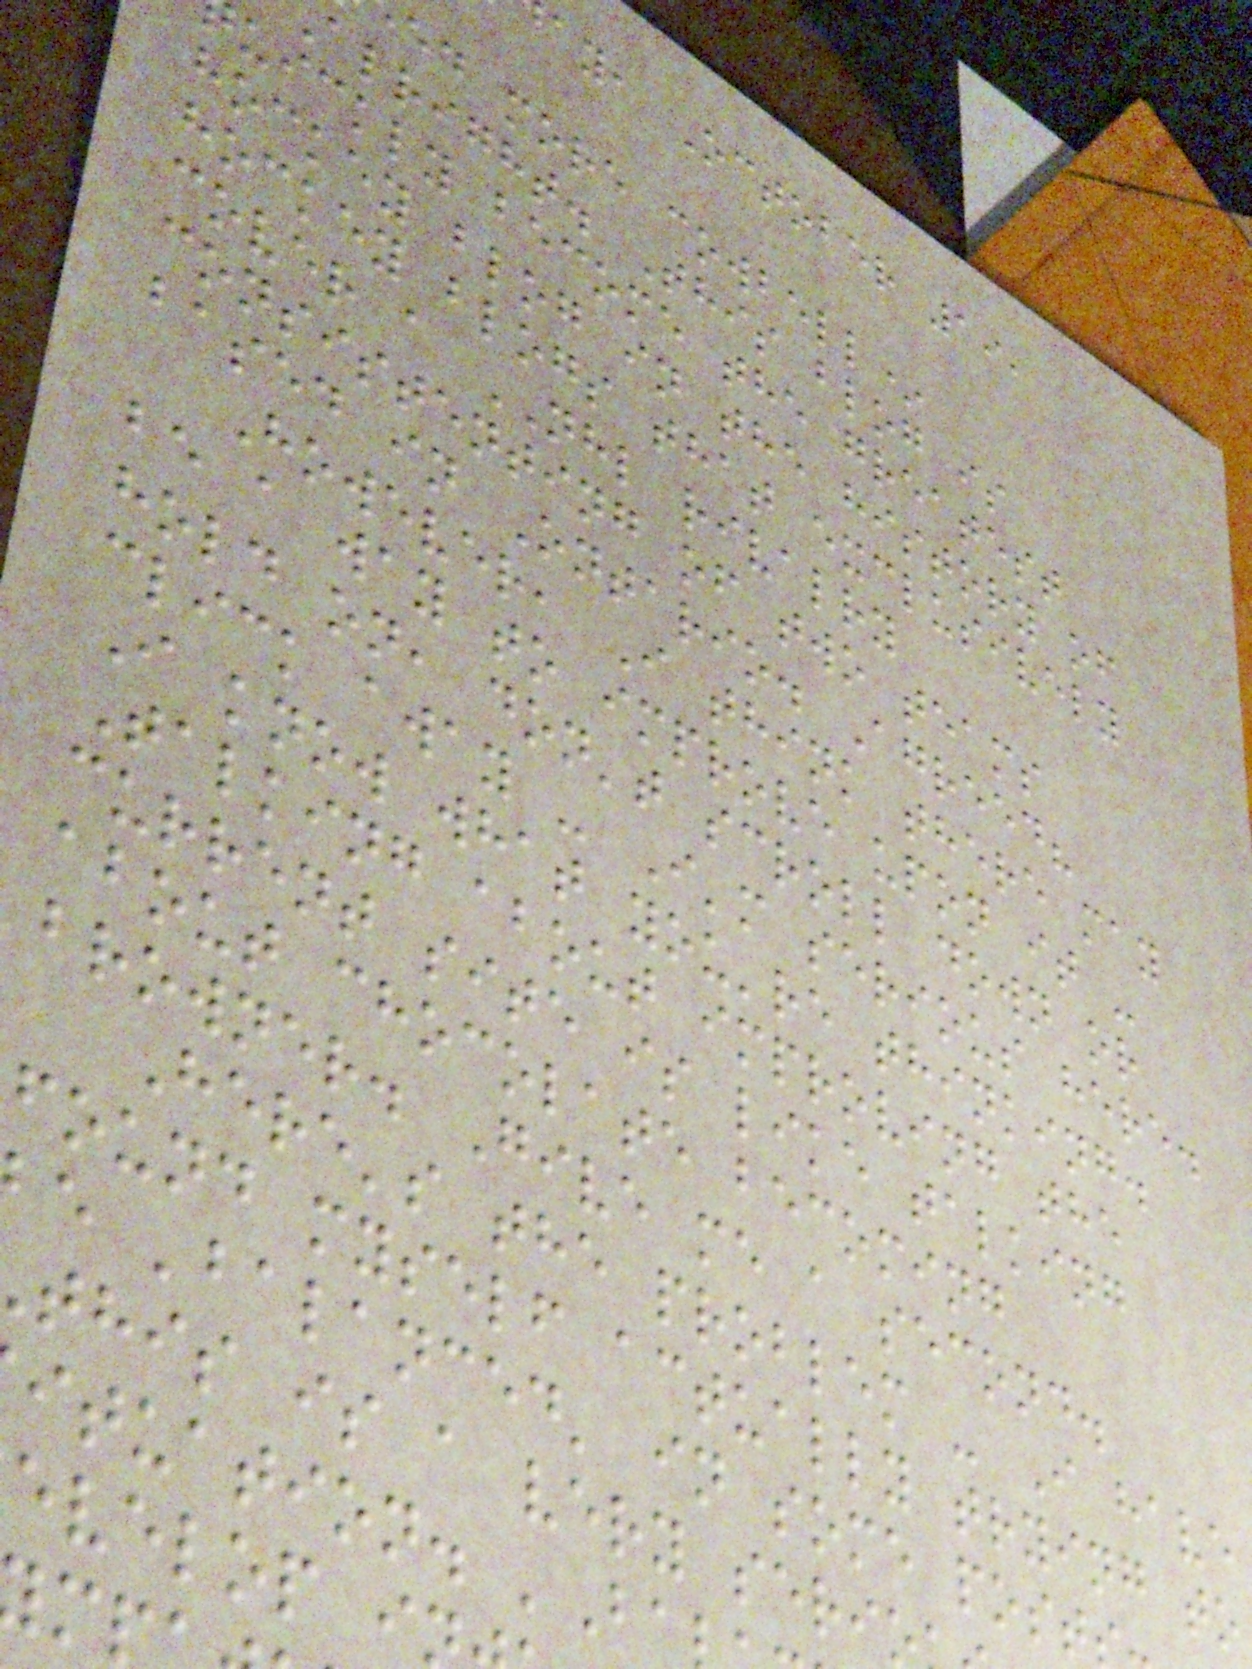ay, October 19,
ed more cowbell*
alright. This blog is
uickly become the greatest
hockey blog in the history of
hockey blogs that exclusively
cover a NHL rivalry
consistenting of two teams
based in Ontario. Agreed?
However, I think there may
be a way to improve upon it -
hold on, don't scroll down or
click away - I'm serious here.
I know what you're thinking.
Talking about improving the
current site is like talking
about chocolate becoming
browner. Give me a second.
Here's the problem - I have
found myself actually trying to
e 'balanced' in some post
this is a very seri
ituation. 'Ba
evelop i
